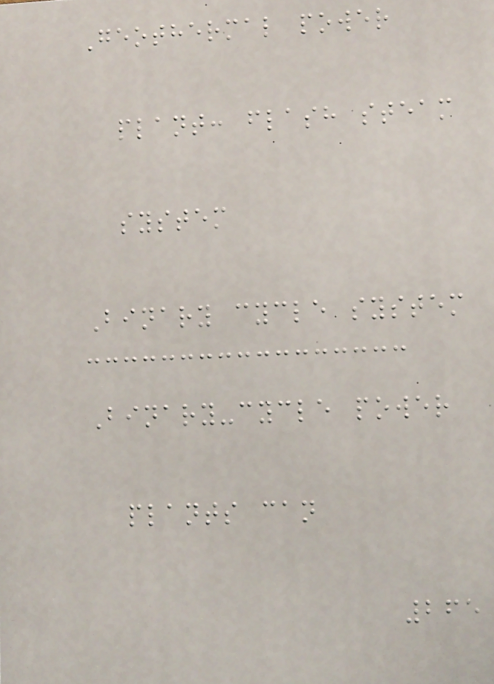Geothermal power
plant: flash steam
system
Binary cycle system
Binary-cycle power
plants can
265
